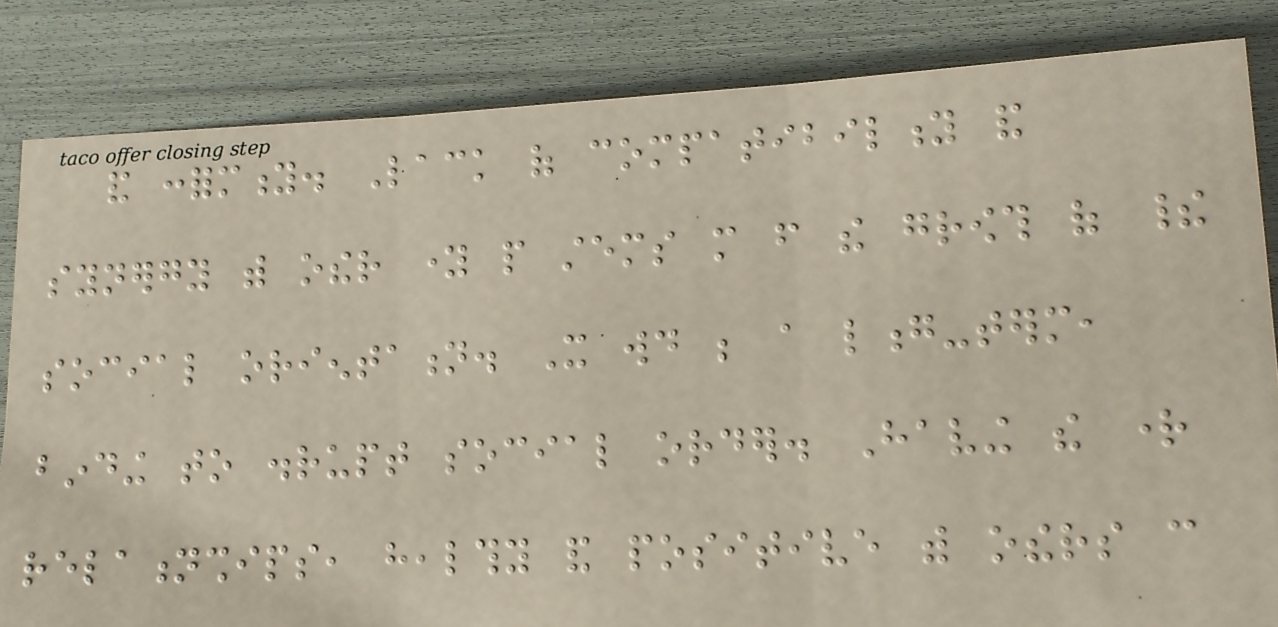and conformity. Lack of compatibility and
synergy with other young people stems more from the growth of their
social orientation. It would be a long-term,
binding to disrupt social order. Having the right
relationships, healthy and positive with others can
